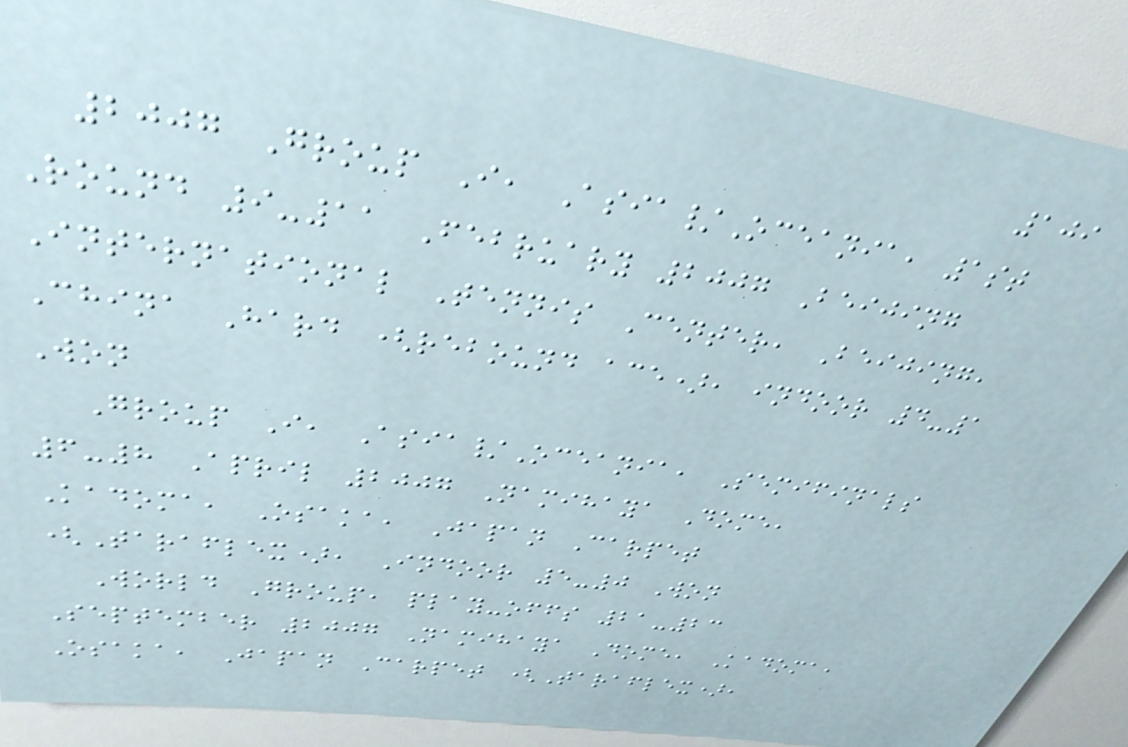109
2007 Group I, Asia/Oceania, 1st
Round 9-11 February 2007 Beijing
International Tennis Center, Beijing,
China Hard (rebound ace), indoor 4-1
Won
Group I, Asia/Oceania, Semifinals
6-8 April 2007 Namihaya Dome,
Kadoma, Osaka, Japan Carpet
(Taraflex), Indoor 5-0 Won
World Group, play-offs 21-23
September 2007 Namihaya Dome, Kadoma,
Osaka, Japan Carpet (Taraflex),
